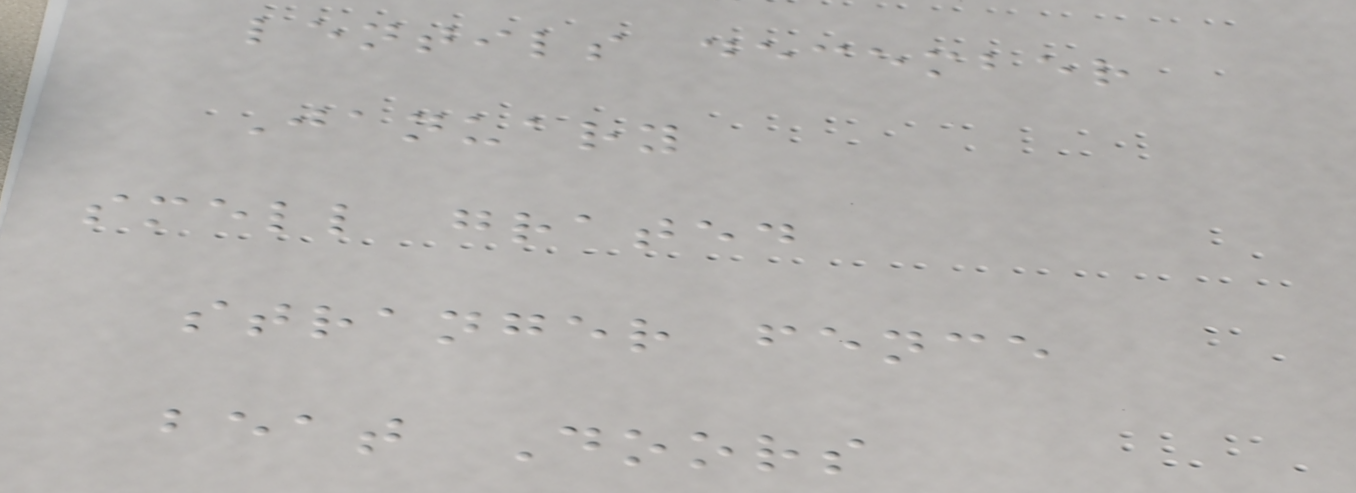lentils december
January
smell grated
stranger fence
beat Doors
